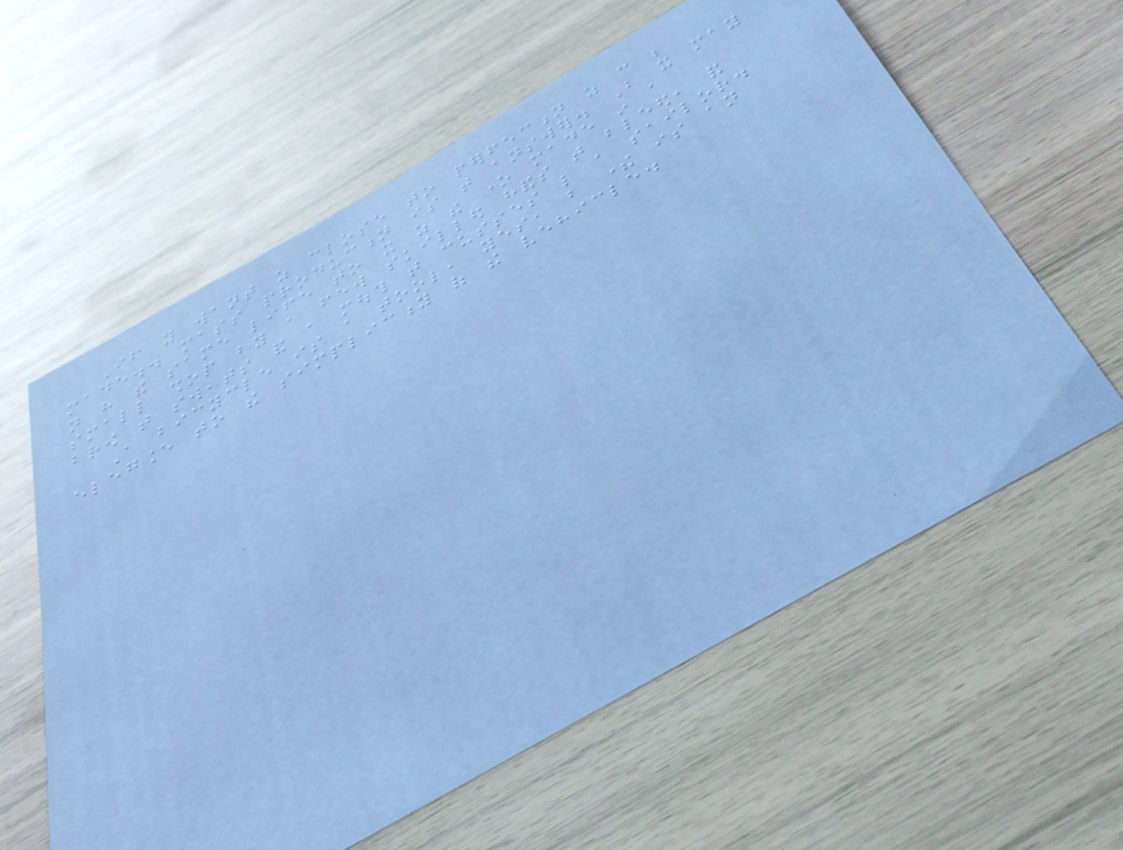If you want as close to perfection as can be
made.. mass production is that answer. But it may
not have the same life to it as the one made in a
small shop by a few skilled hands that bleed, and
brow that sweats and a mouth that cusses like a sailor.
A bicycle is a tool, yes, but there is an
elegance to the simplicity of the vehicle.
